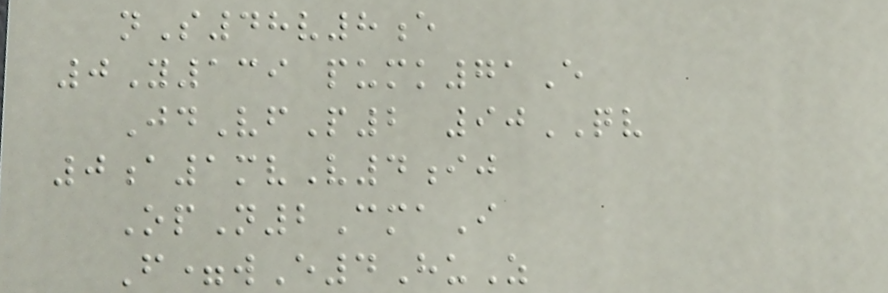nS48v8e
0Y139 pumk71E
JdVfP2 90QV
0a1mvV4ij
OpN2CmaI
F=wE4HuZ
